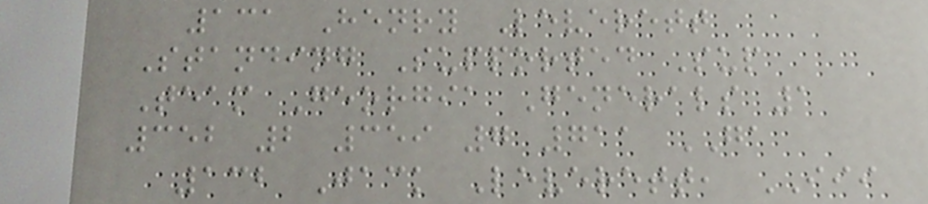131 Henry Leverett
Standing Supported Sup
Team Georgia Generals 1
352 2 359 7 711 GA
132 Jack Leverett, III
